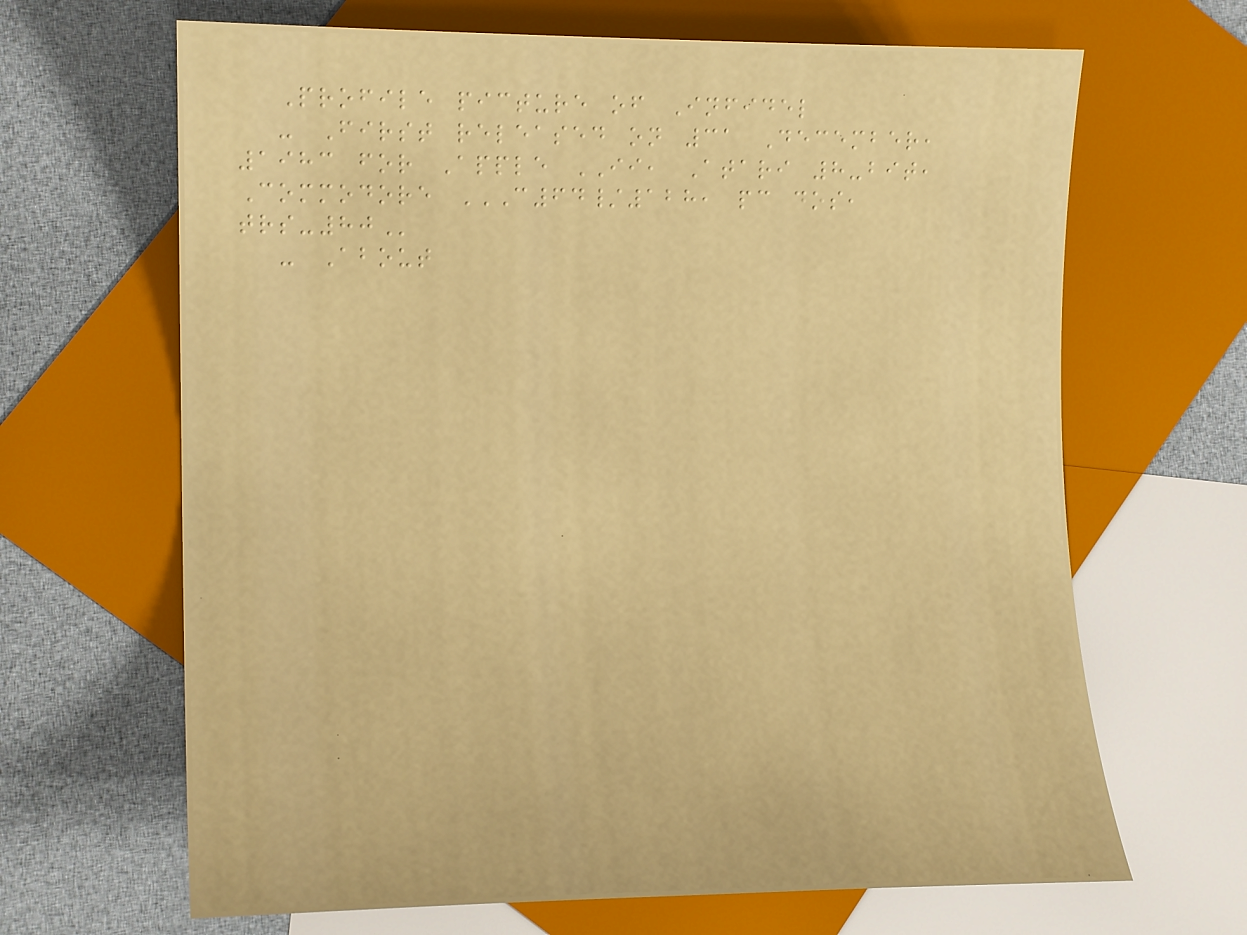Profile picture of Infidel
- First released on 31 December,
1983 for Apple II, Atari 8-bit,
Commodore C64/128, PC DOS,
TRS-80
- About
